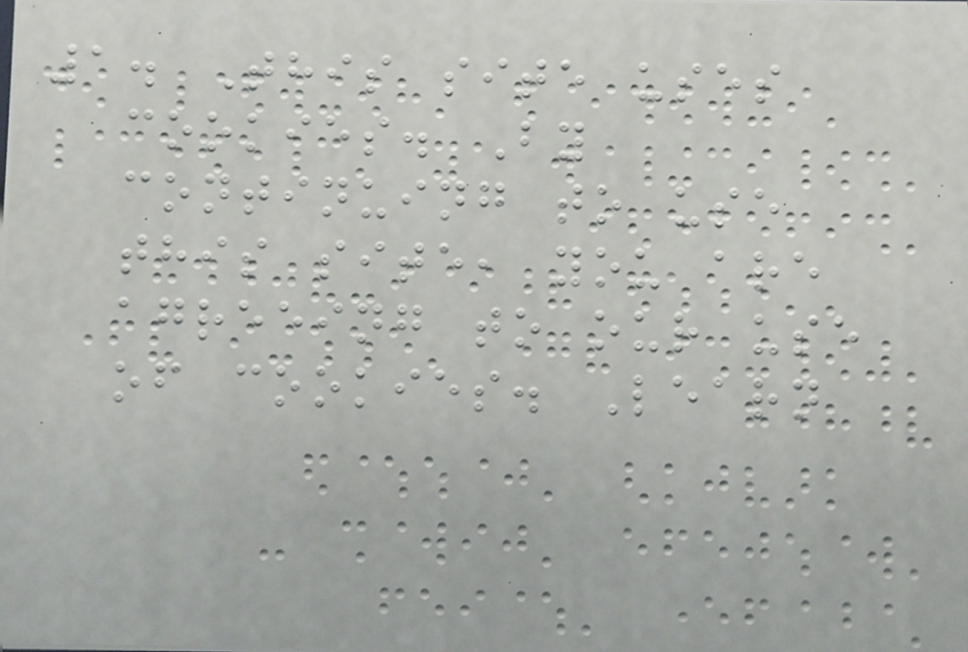1. This site uses
cookies. By
continuing to use
this site, you are
agreeing to our use
of cookies. Learn
